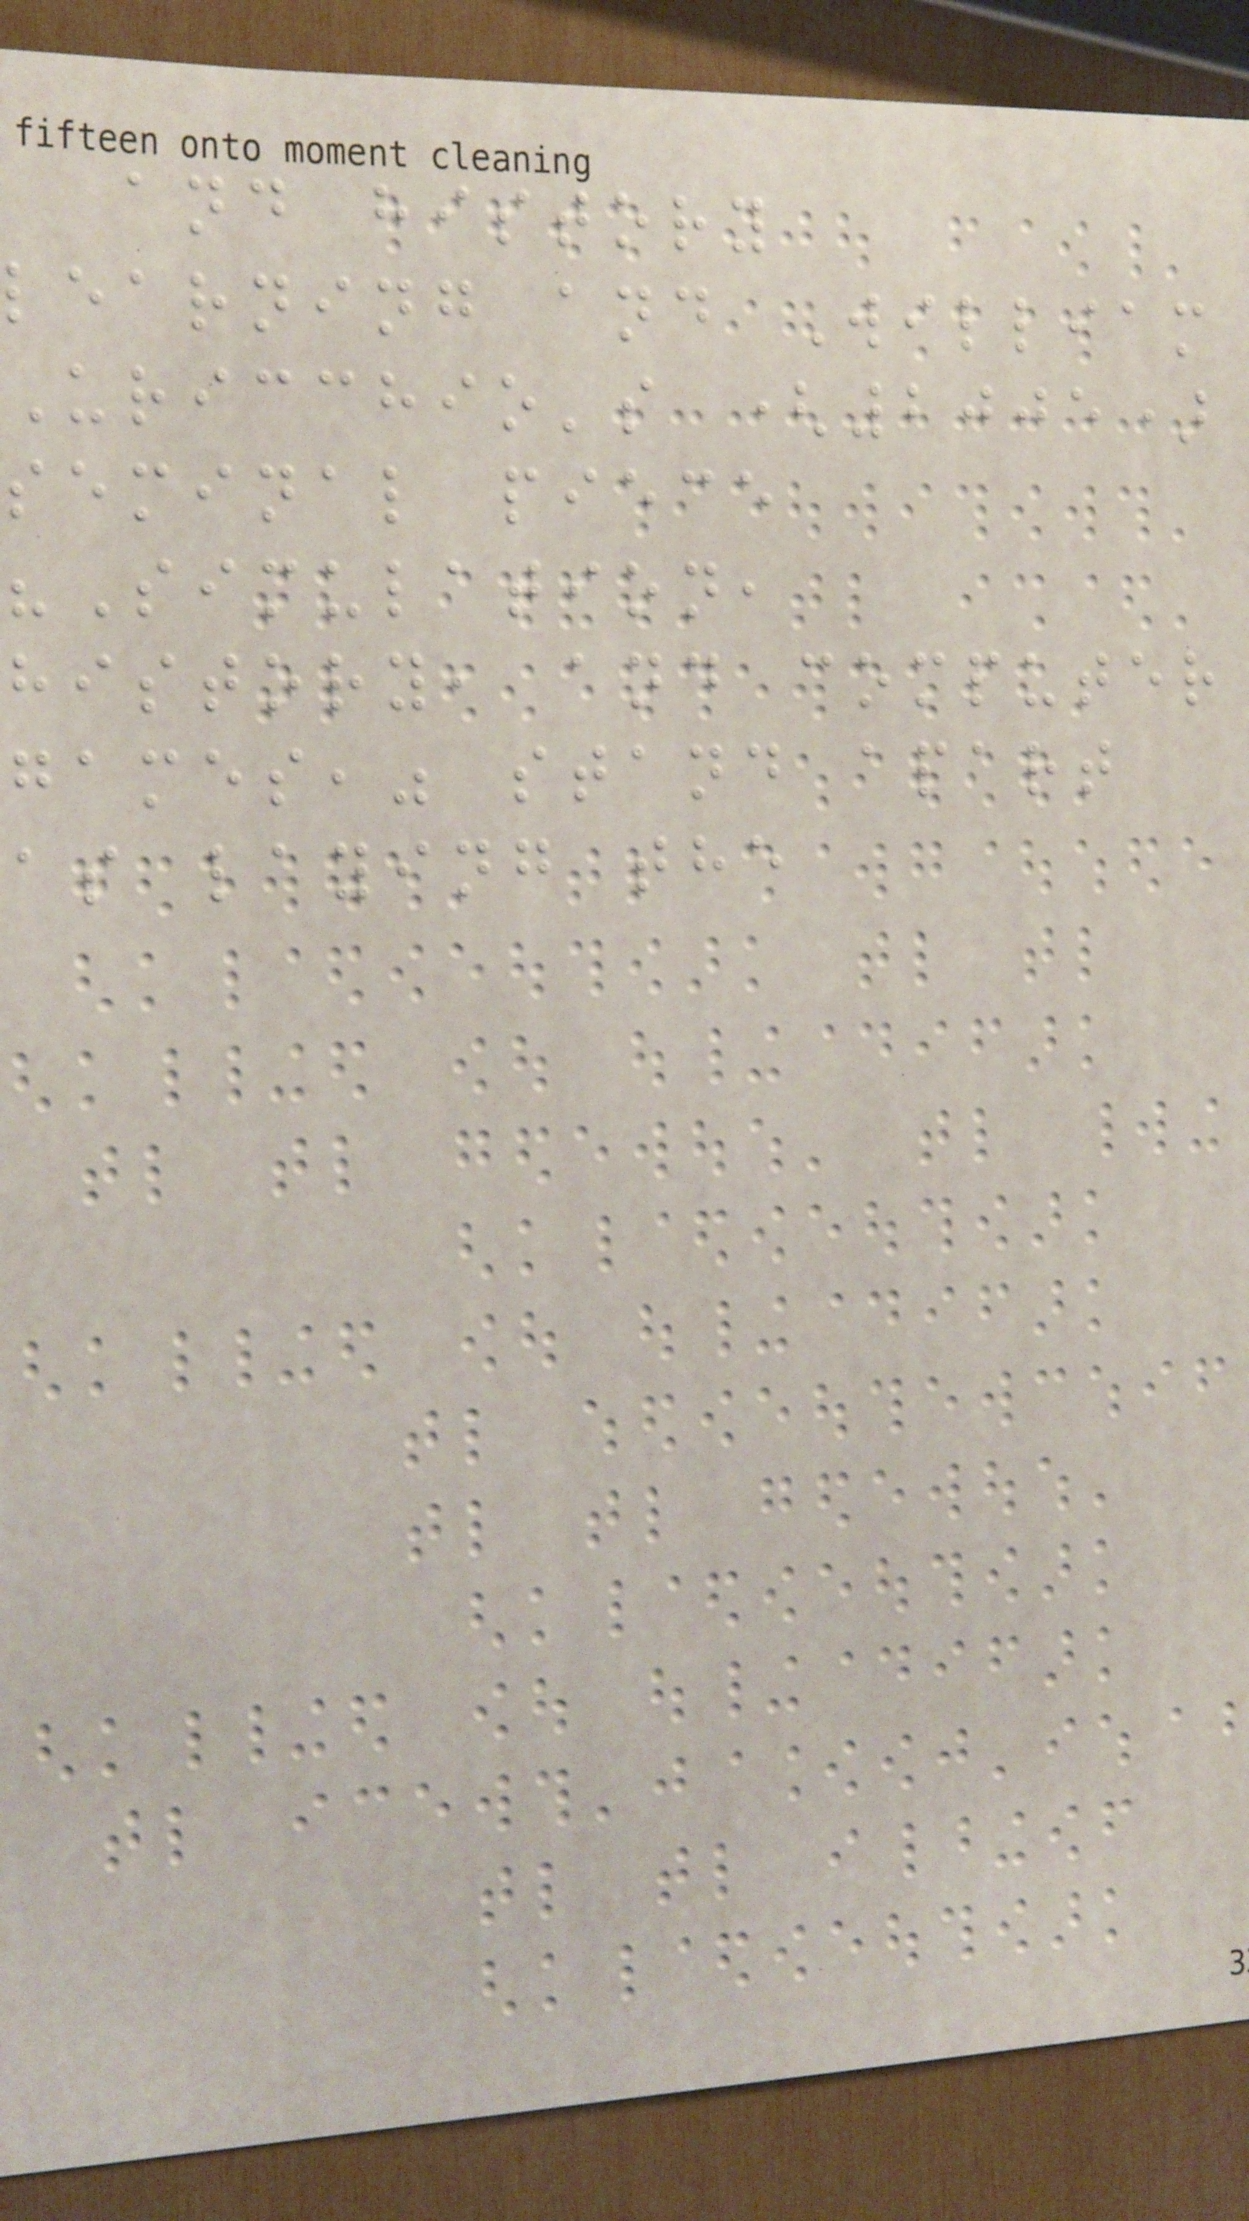and history
learning and William
Uricchio's (2005)
seminal piece
"Simulation,
history, and computer
games," stand apart
as laying the
